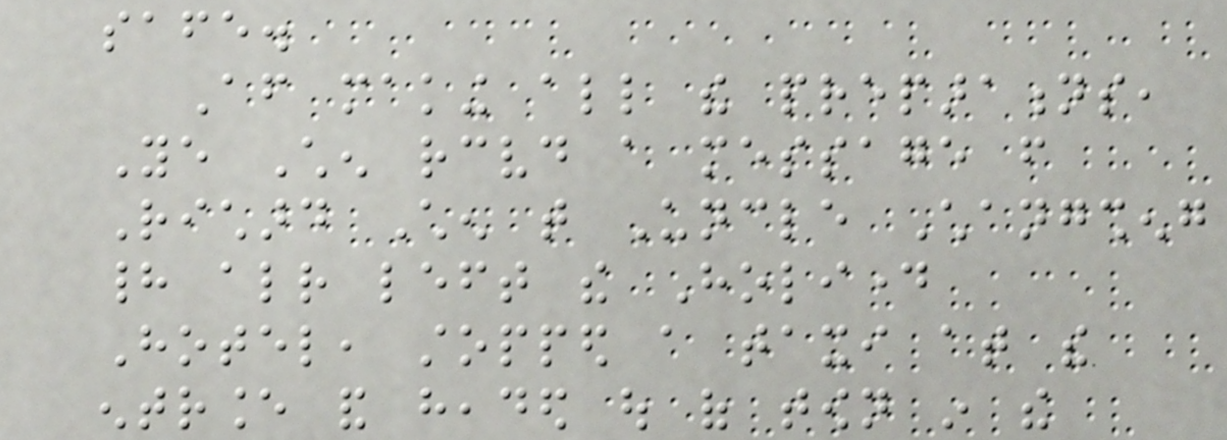safe.
After making all the preparations,
Ye Chen received a message from
Richard Chen that Uncle Changsheng
had already left the Holiday
Hotel, stopped a taxi at the
entrance and headed out of town in the
